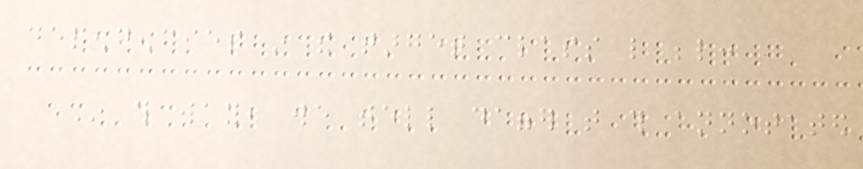dependencies in the target class like below:
In this way, we tell dagger that this annotated
